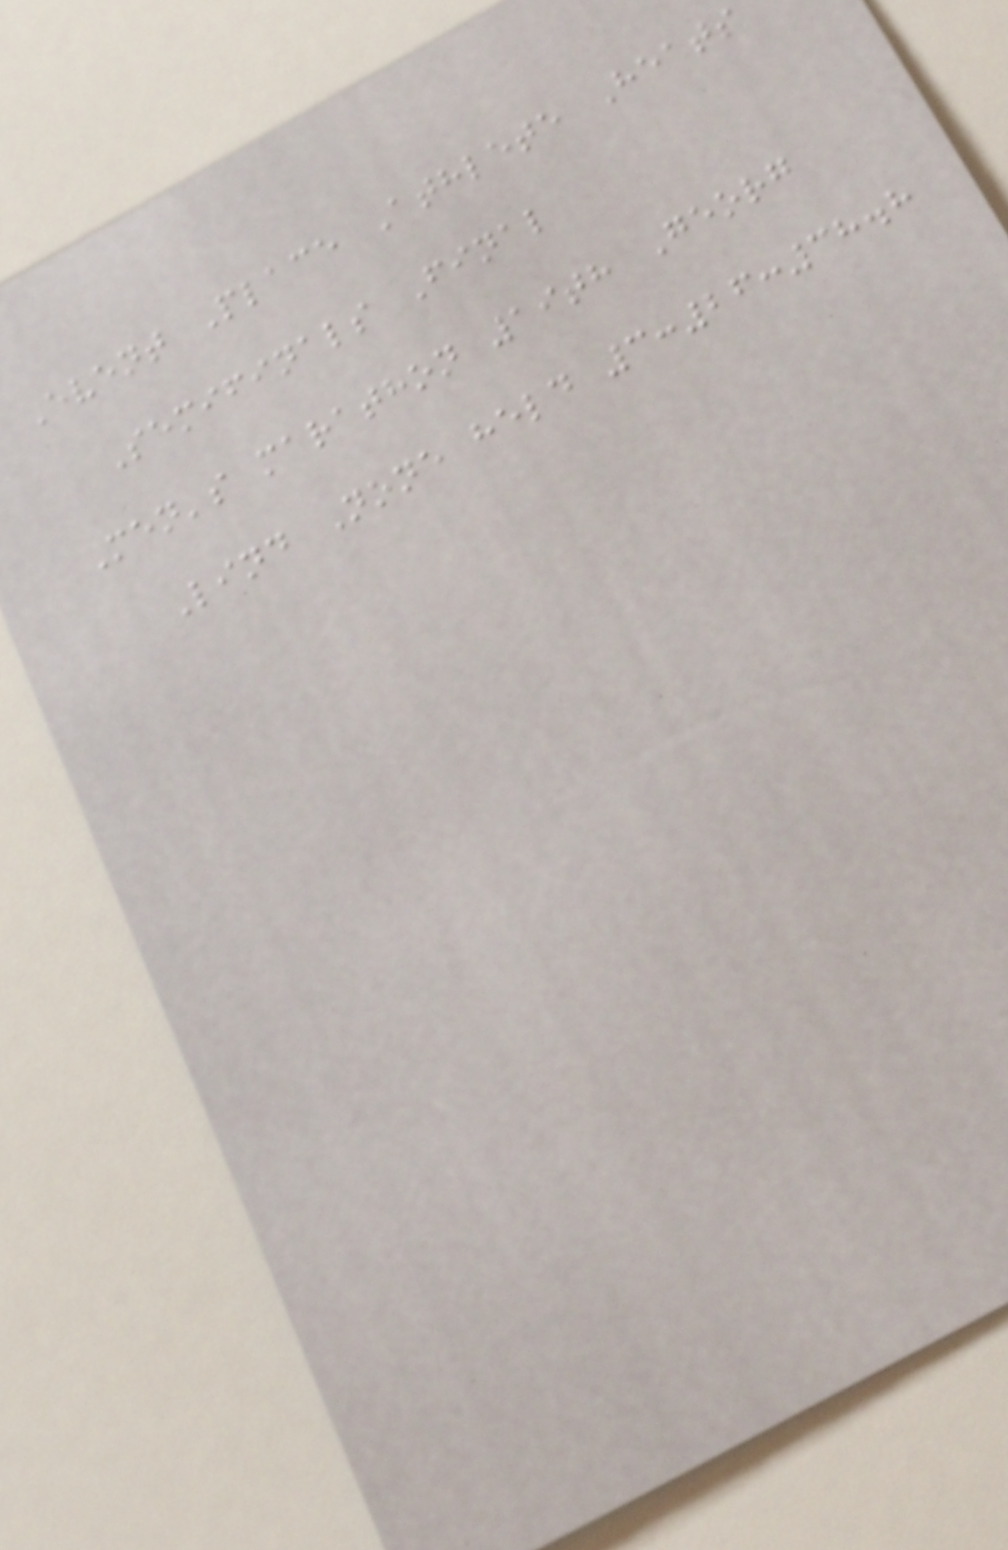Event Place Athlete Heats
Semifinals Final
Men's marathon 19th Georg
Lind None held 3:26:38.8
